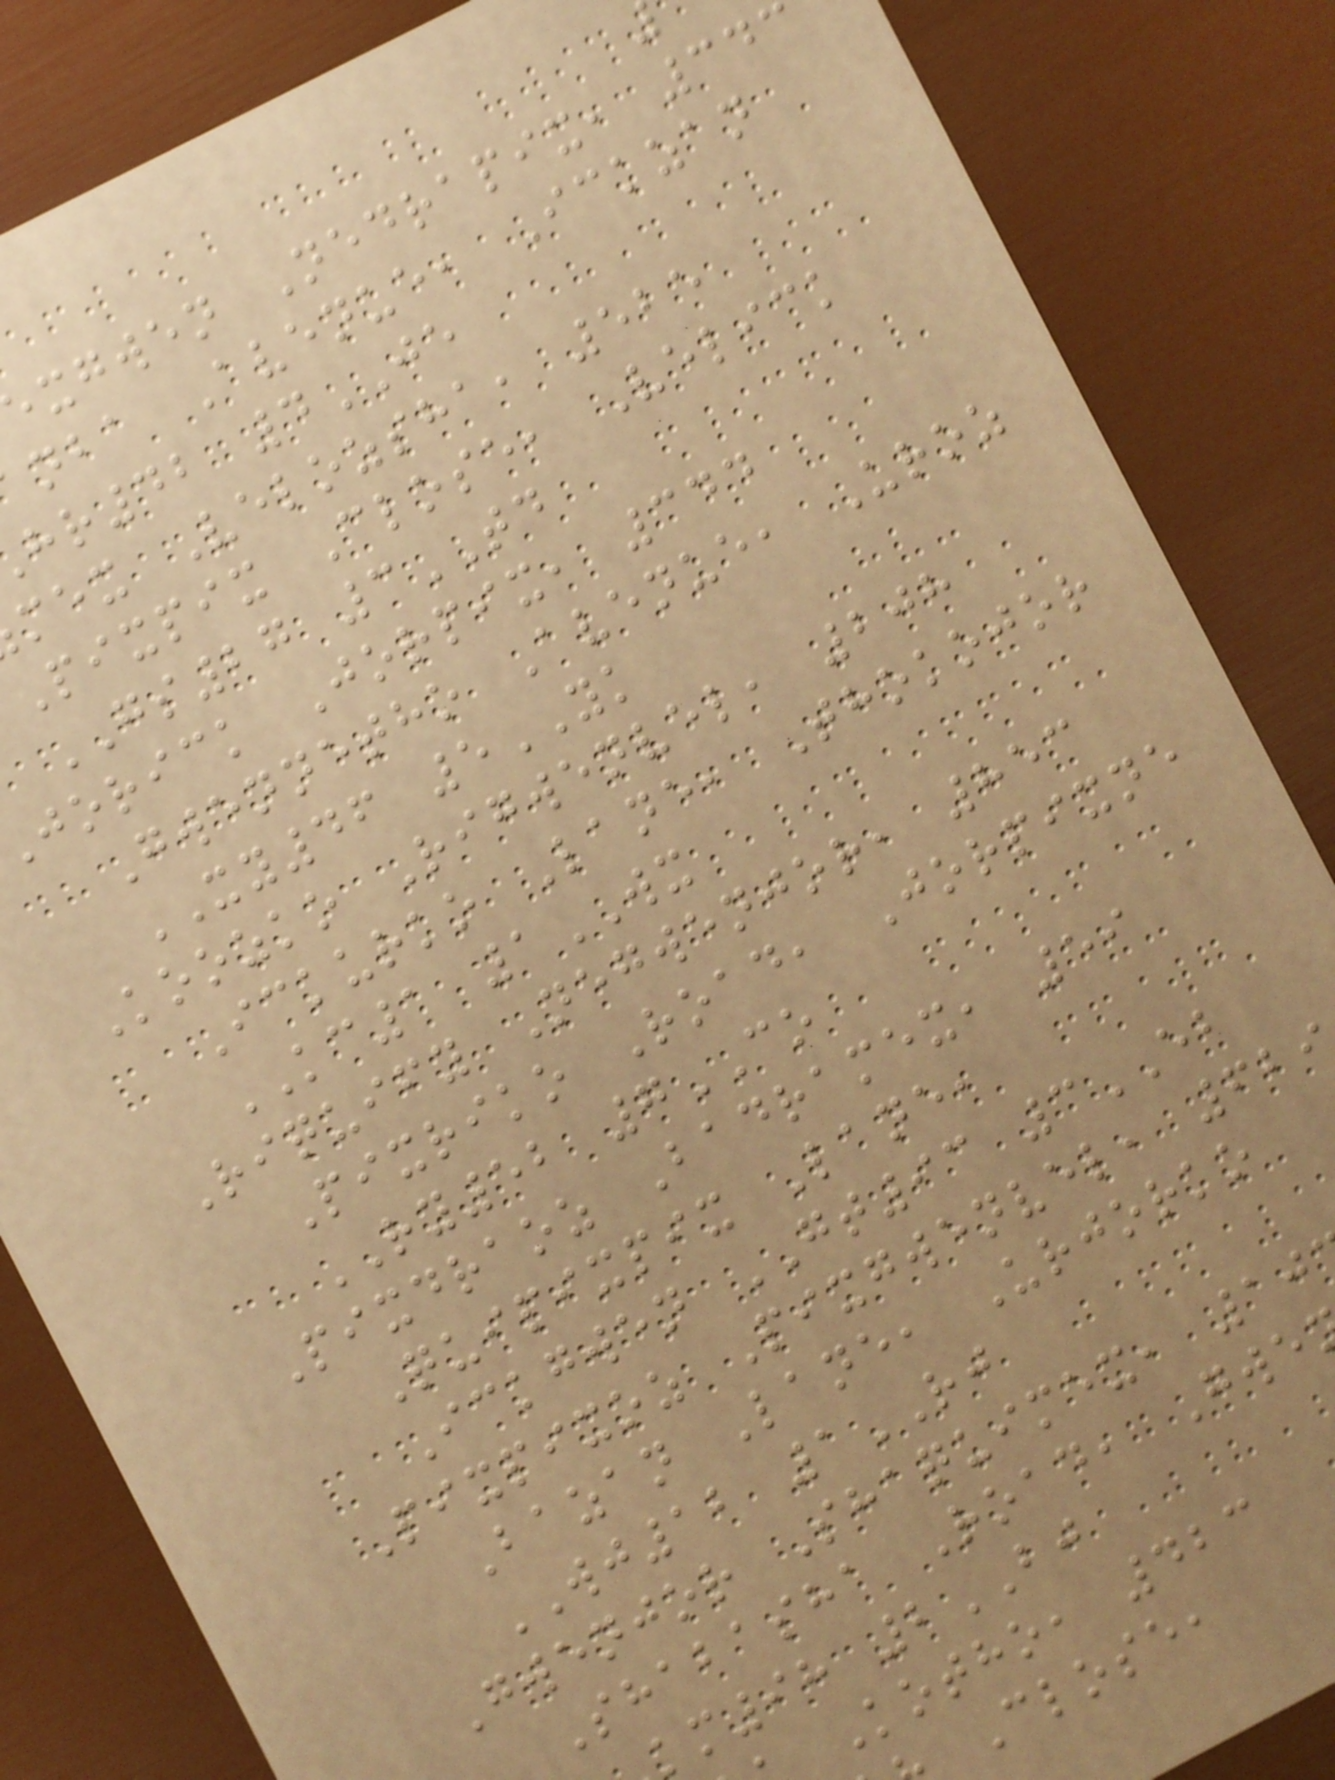xgwen Nedrapix, 343
nba Avenue, Ickzan
hr42 4JE
mex Velozsha, 525
Pixpix Close, Velick
GS27 3TD
jorick Jorpix, 344
Gwennetho Avenue, Uroz
XY46 5YK
Koozko Rigwenvel, 208
Ickurko Lane, Thokojor
KC1 1WX
Riquify Negwenjor, 853
Pixriko Road, Jorpixne
RY52 7CO
Pixdraoz Badramex, 59
Quipixpix Lane,
Ickgwen GT93 3EB
Pixpixoz Pixgwenvel, 629
Bazan Lane, Urjorko
WJ12 1RJ
Gwenjor Shaquimex, 10
Shabasha Road, Gwe
km98 2BJ
Kotho, 423
Close,
